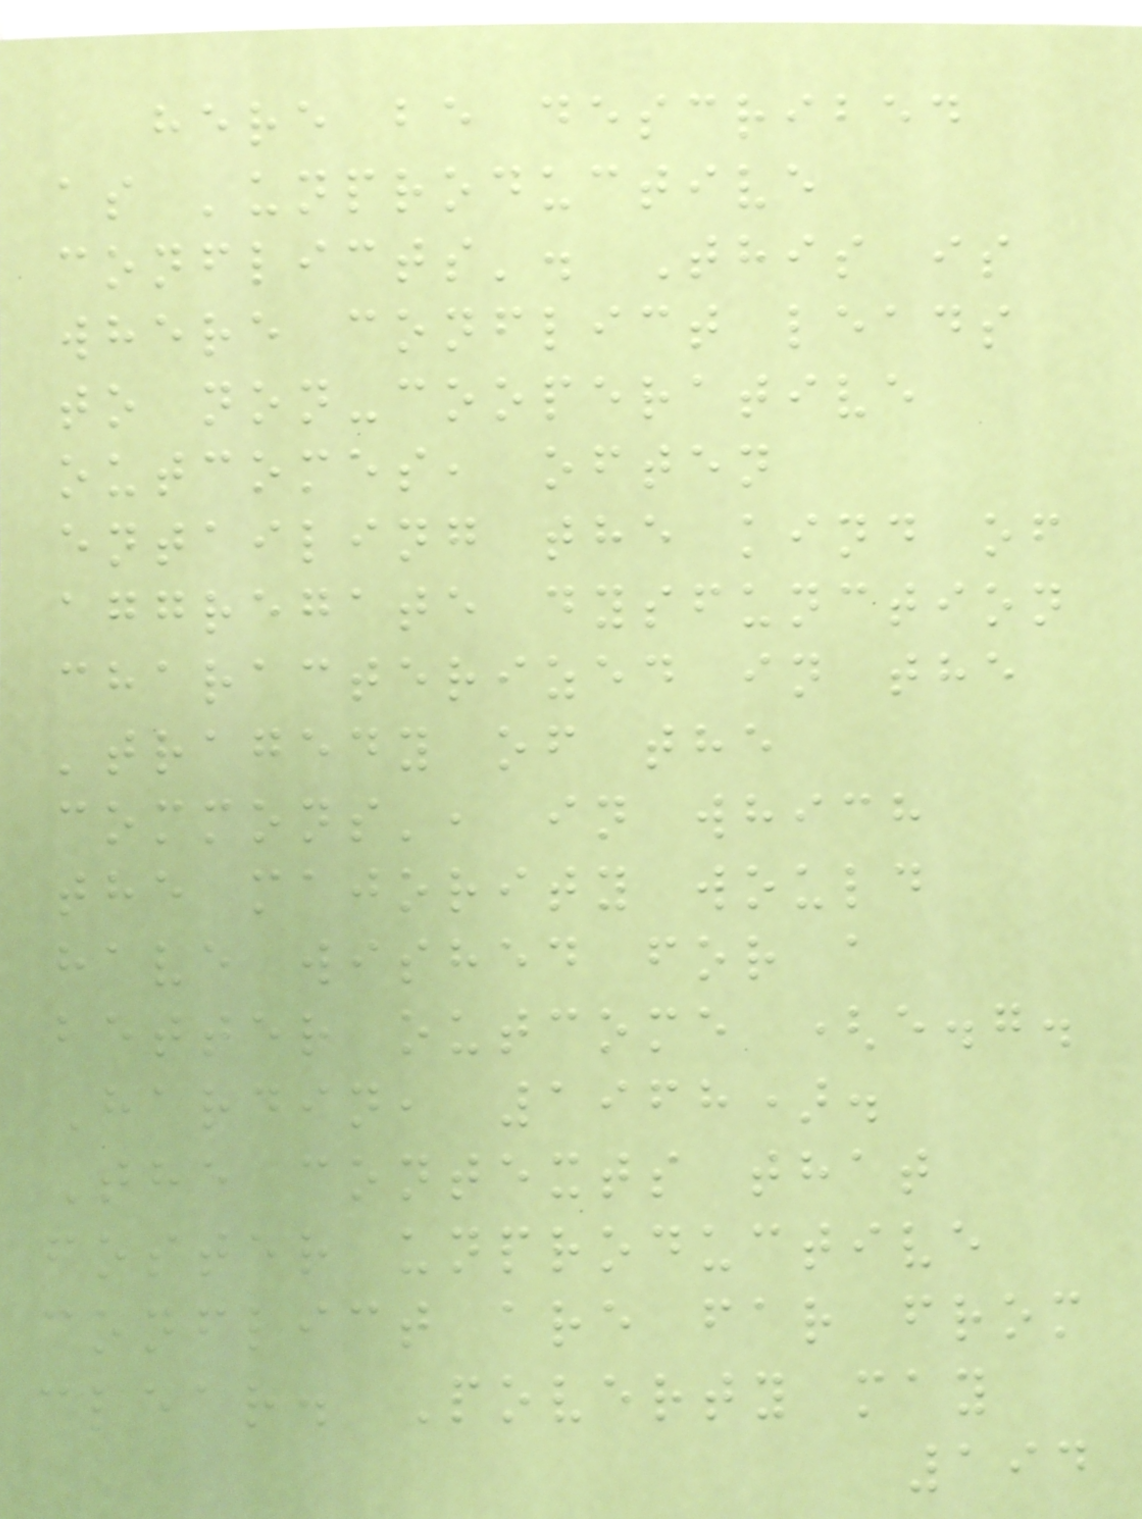here be described
as 'unproductive
conflicts'. This is
where conflict leads
to non-cooperative
outcomes, often
entailing the kind of
aggregate dysfunction
characterized in the
'tragedy of the
commons', in which
the majority would
have wished for a
better outcome (e.g.
Hardin, 1968).
The contexts that
foster unproductive
conflict are far from
clear. Poverty may
194
